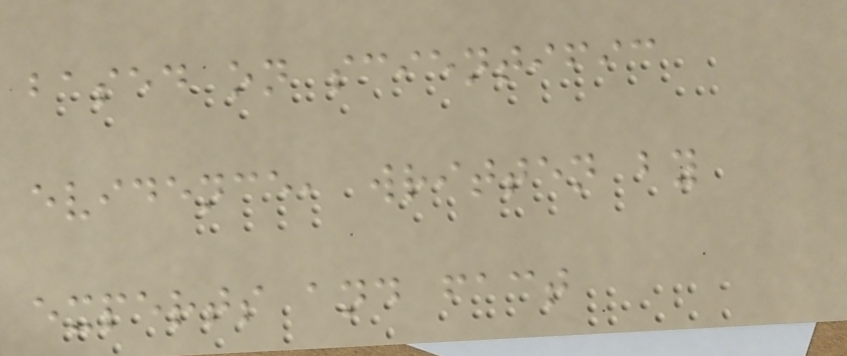based on scientific
evidence, written by
experts and fact
